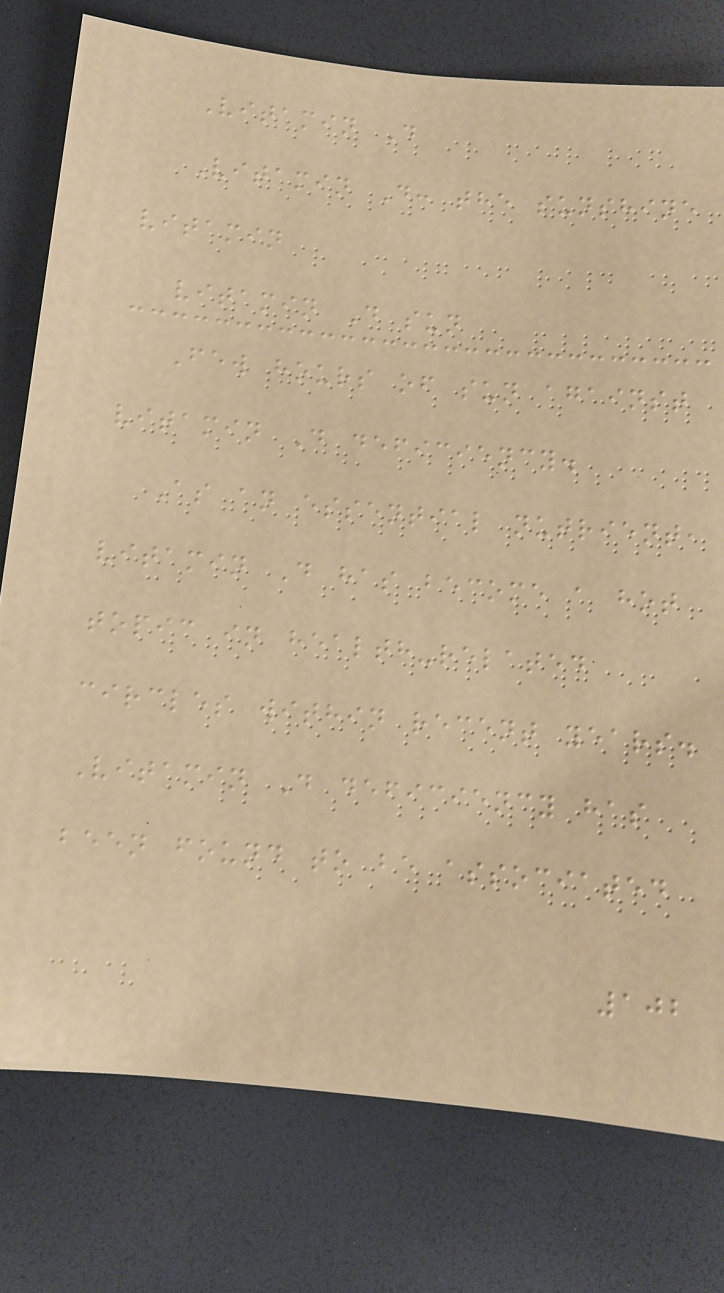Vitamin D
Vitamin D: the sunshine
vitamin
vitamin D sun
Few hours of sun against
vitamin D deficiency.
As an essential nutrient,
vitamin D has become a hot
topic in health-related
circles within recent years.
Vitamin D deficiency has
been found to be associated
102
